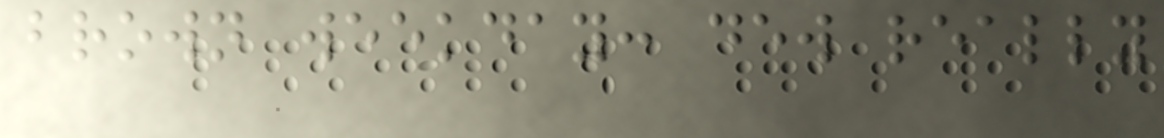brown weekday: dew really
